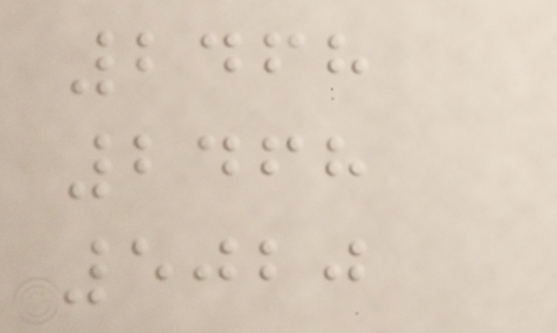2468
2468
5020
